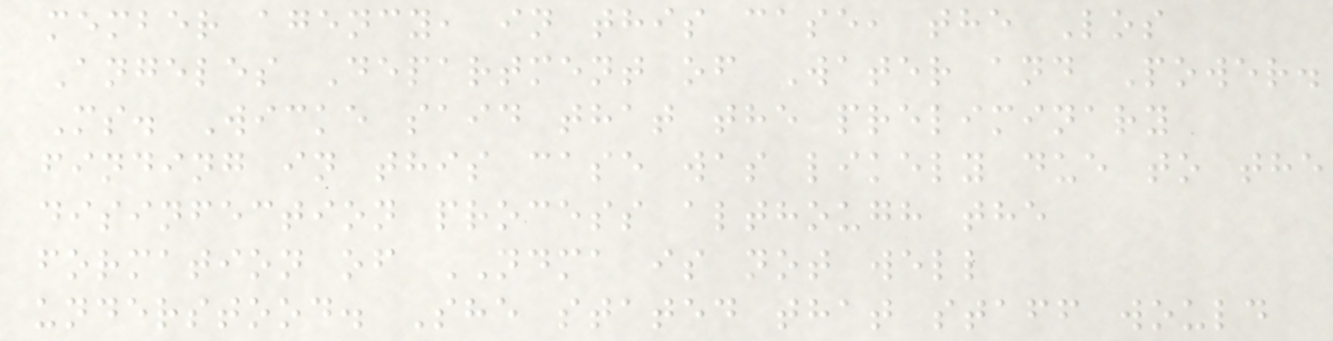member agency, in this case, the Los
Angeles Department of Water and Power.
Ms. Wicke said that the preliminary
finding in this case was likely due to the
disinfection process although the
formation of NDMA is not well
understood. She stated that staff would
